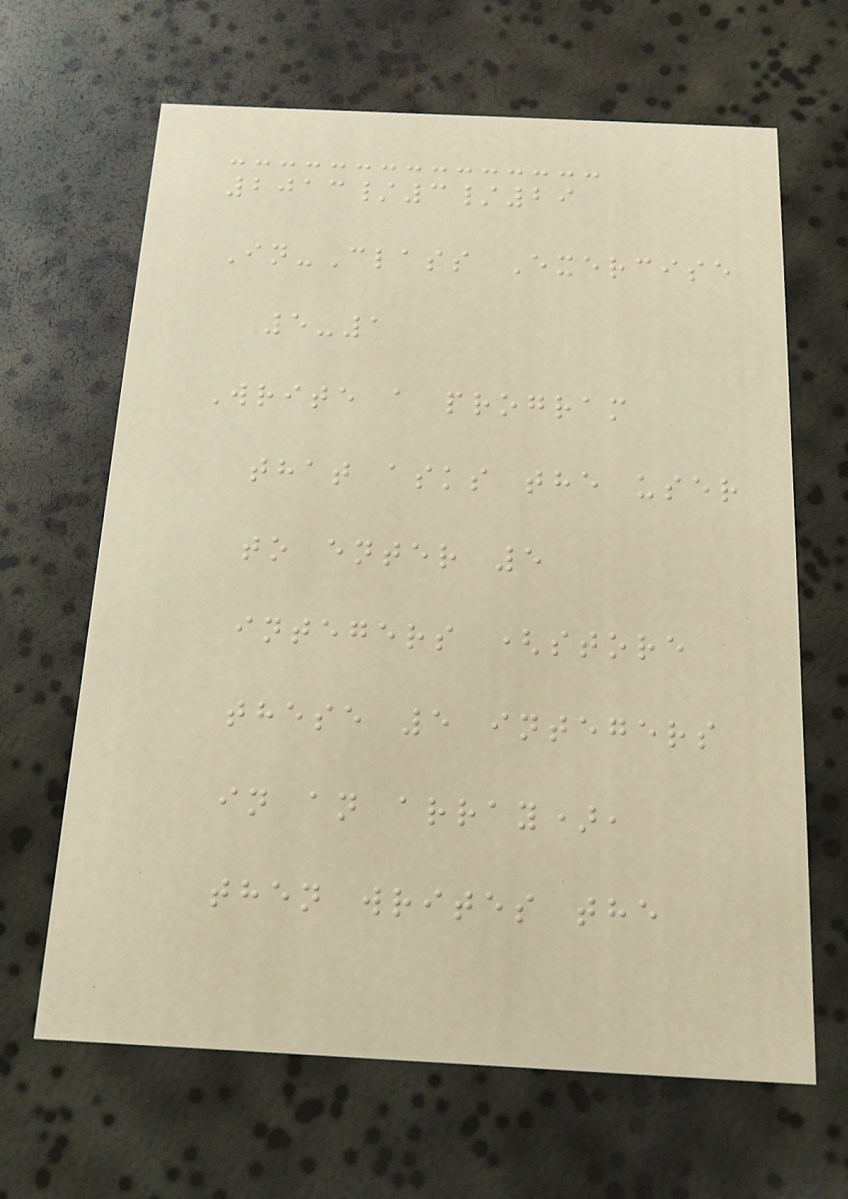2013/3/29
In-Class Exercise
5-1
Write a program
that asks the user
to enter 5
integers (store
these 5 integers
in an array),
then writes the
